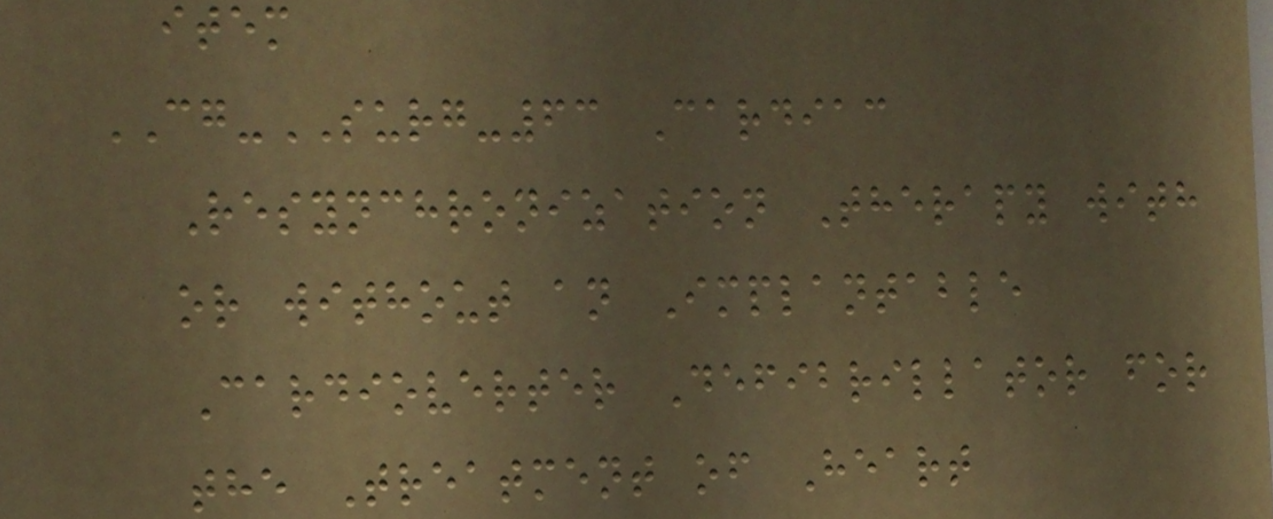item
CG-SURG-63 Cardiac
Resynchronization Therapy with
or without an Implantable
Cardioverter Defibrillator for
the Treatment of Heart
